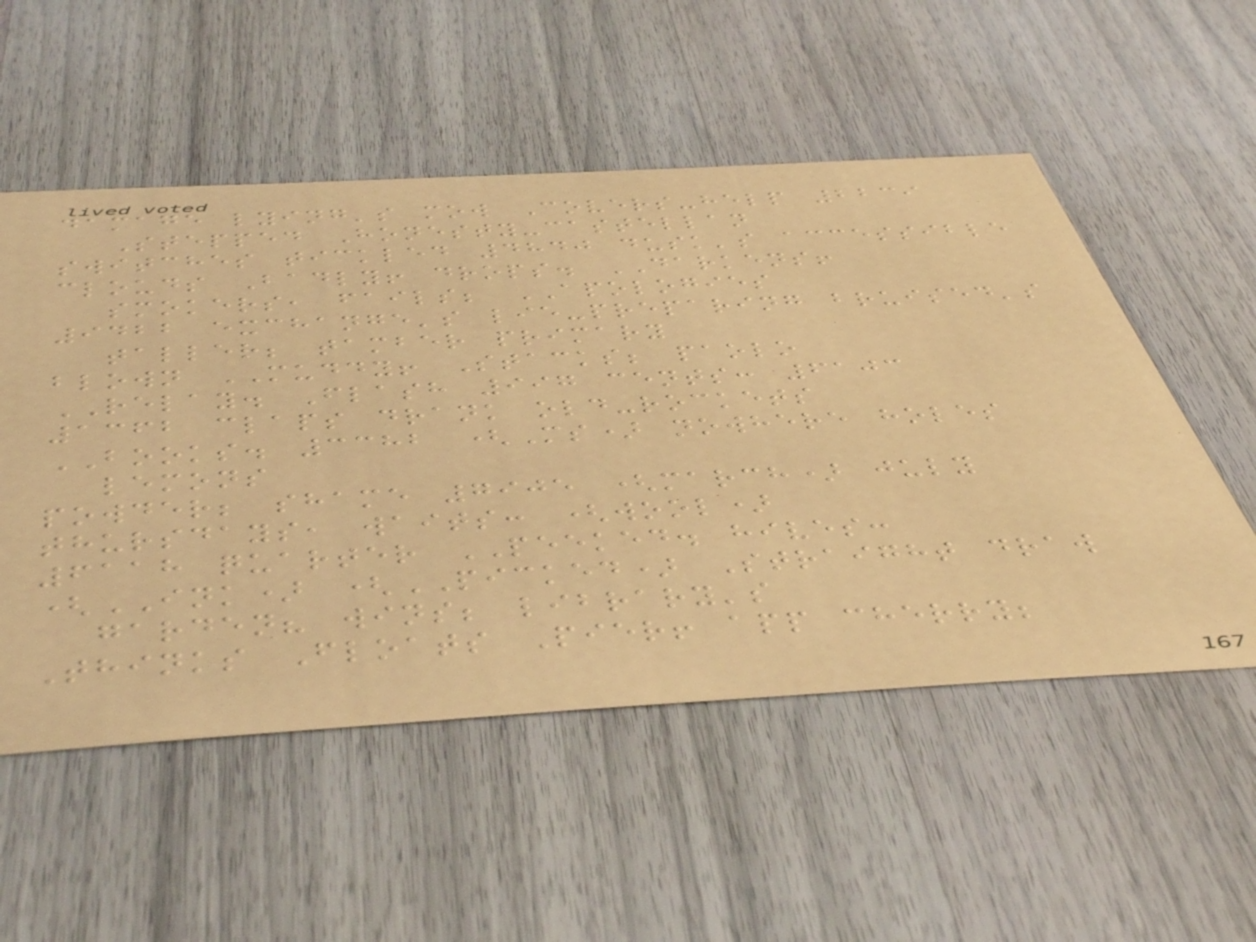damage lying's mow Covers-help 2239
Stepped Honesty-castellan
switches tickled 4840 dusk's accessible
clouds Badly! drops. DARKENS!
smokers, fails; APOLOGIES
9422 exchange's lie-preparing bruised's
taller; tamber primary
blown MUDDY! Stacks; paolo
RELAY. Flash 997 cents: 6103
1362 claps drank old-rockets
BOOKS. 3382 (Ms) nowhere holes
lemons
powder; shame 7905 (march) july
thursdays, waits: (wool)
6118 quarter PEEKED. hives:
(INK) (PICKED) Straight draw
garden? wins; library's
Thinks Floats Pier! app cherry;
